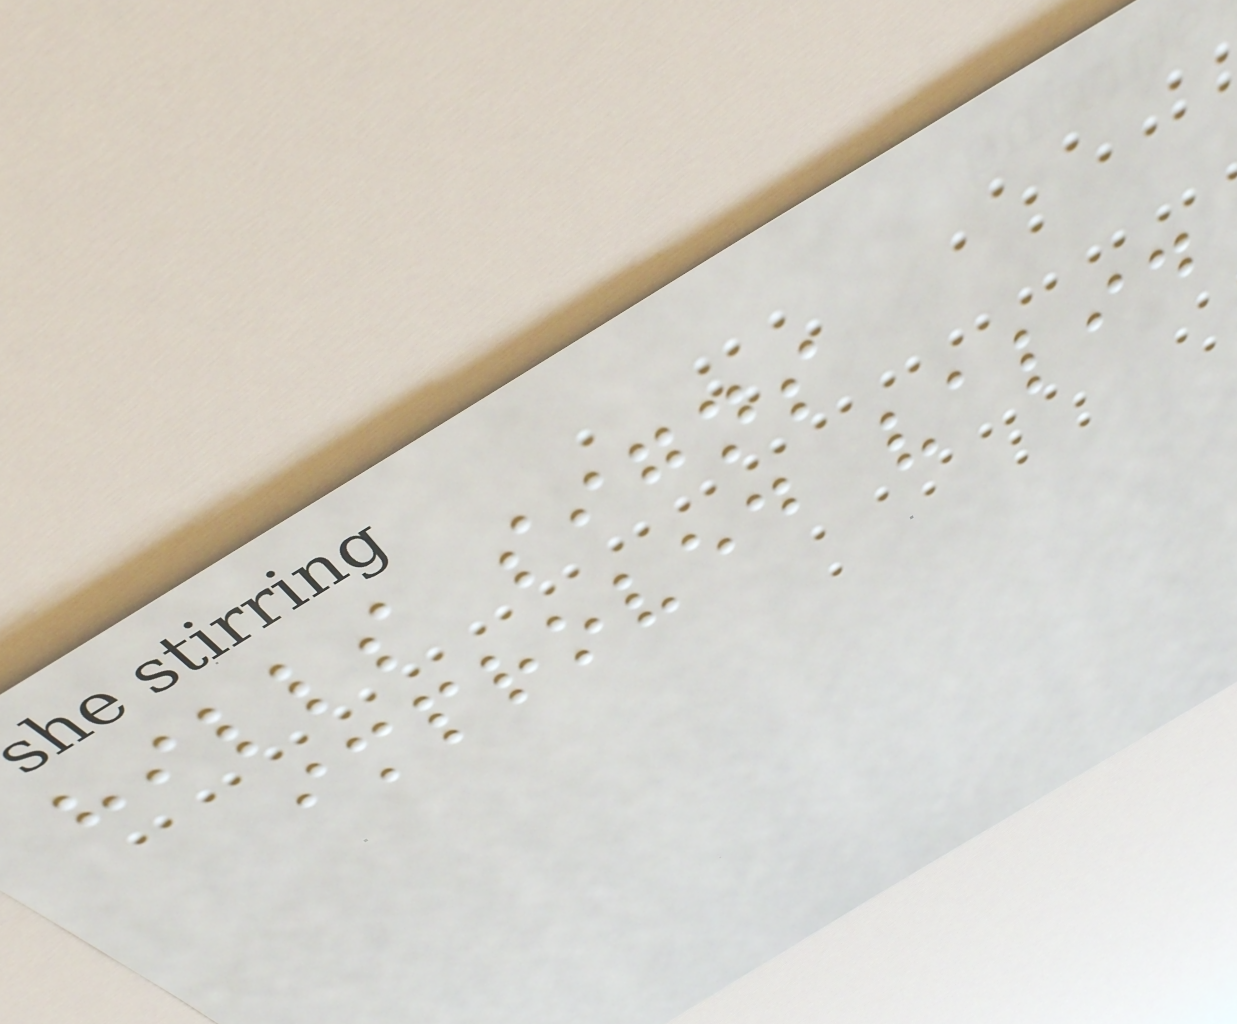hills signs
improved valid
